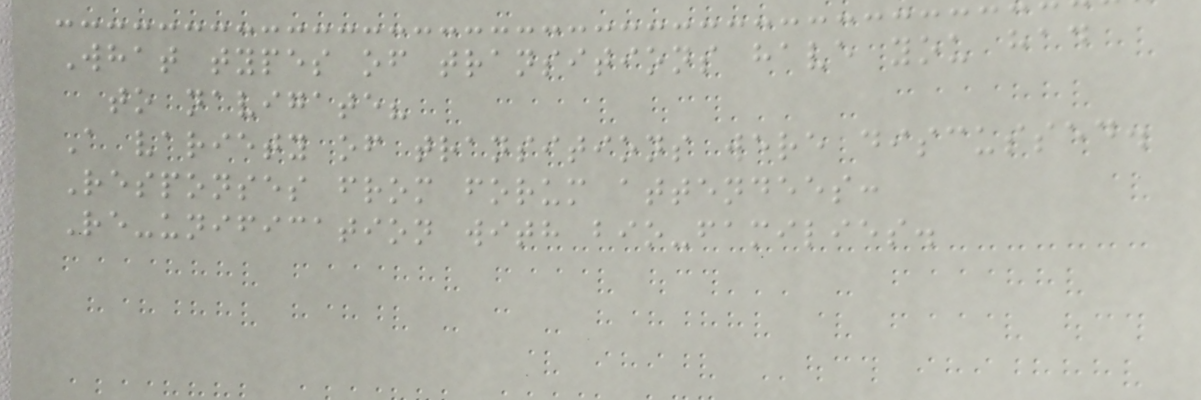What types of transitions have you had
to navigate?
A variety of transitions were discussed.
Responses from forum attendees:
Re-unification with bio-families.
